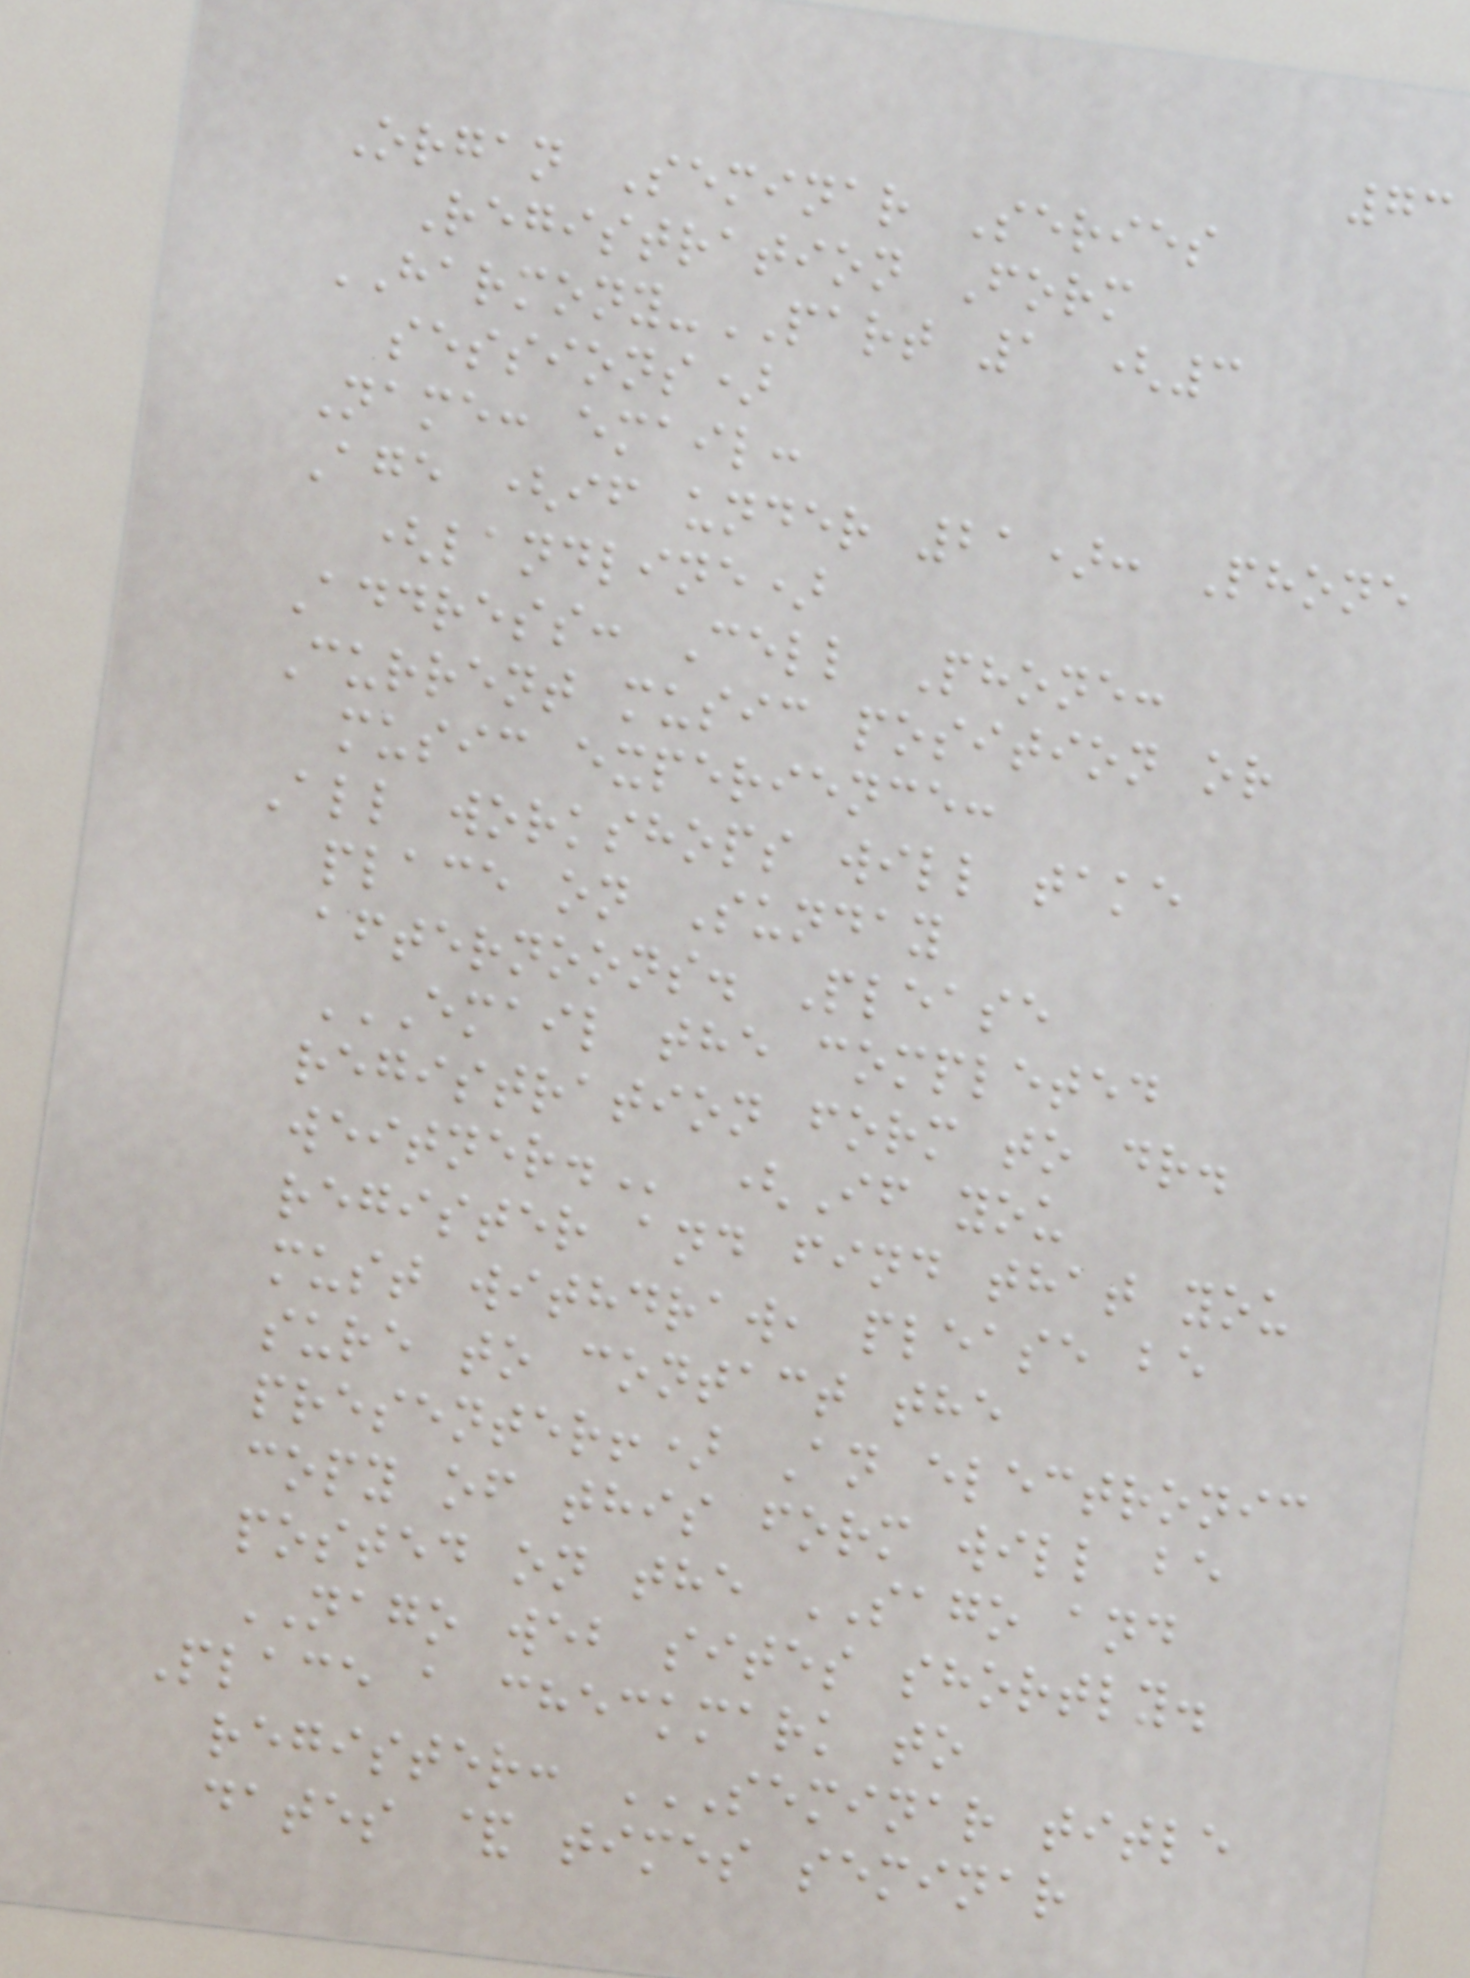73
Organ Seminar Series
Registration Form
HARMONY-PART 1 (3
sessions)
Name: email:
Age (if under 21): Phone
(landline)
Address: Cell Phone:
Current music position or
music experience:
All workshops will take
place on Sunday
afternoons. Please
EMAIL THE COMPLETED
REGISTRATION FORM TO DR.
WEITNER. (If you
register and find that you
must withdraw, please be
sure to contact the
presenter!) An electronic
copy of this form will be
posted on the SAGO and
NAGO web sites shortly.
Place a checkmark to
register: SEMINAR TITLE
DATES & TIMES SEMINAR
